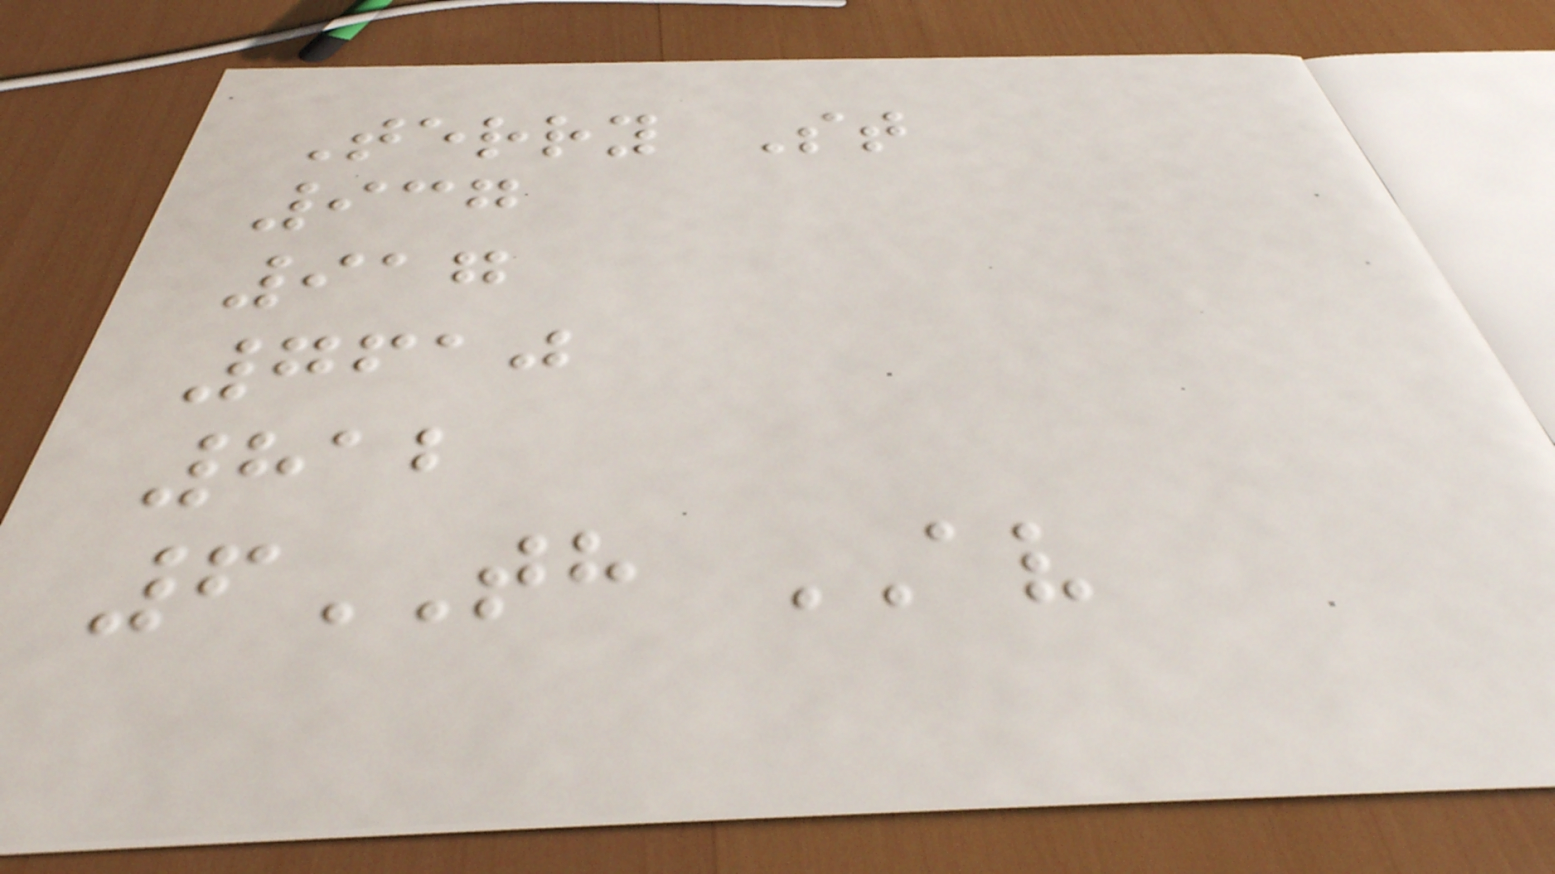Terry St
937
917
7610
812
6TH AV
